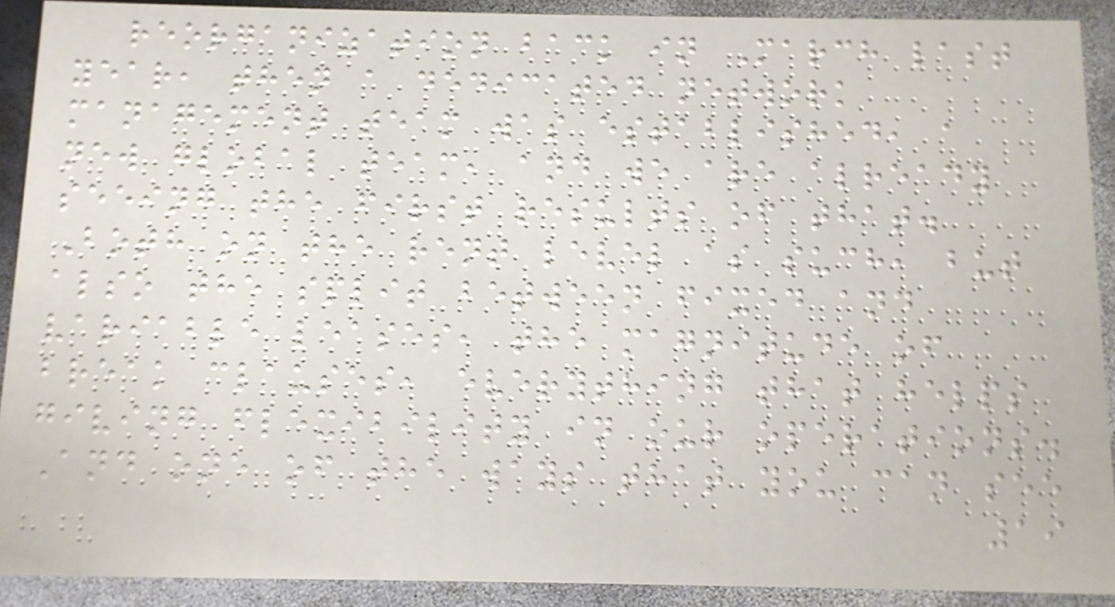reorganization back in March last
year, then a dedicated network
management team was established, a
new global team, and we are already
seeing the first results of that.
Both on the rent level as such, but
also the split between fixed and
variable leases, the magnitude of
break clauses, everything that helps
giving flexibility in our operations.
And one of the ways that you can see
19
